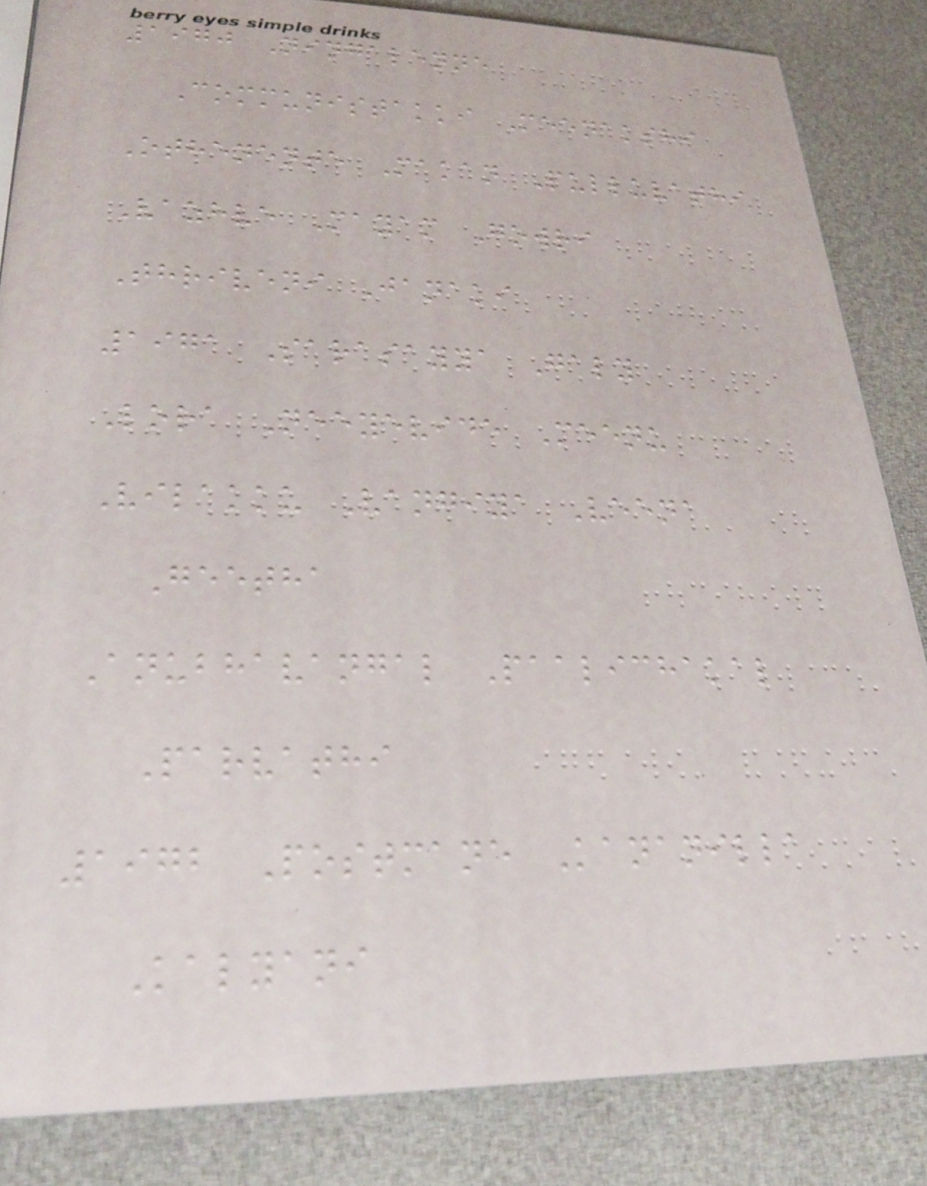1970 Ningalenne
Communistakki Meenakshi
Othenente Makan Pulluvathi
Vazhve Mayam Gowri
Thriveni Janaki
1971 Sarasayya Galy
Lora Neeyevide Meenu
Vilakku Vangiya Veena
Geetha
Anubhavangal Paalichakal
Parvathi
1972 Postmane Kananilla
Kalyani
